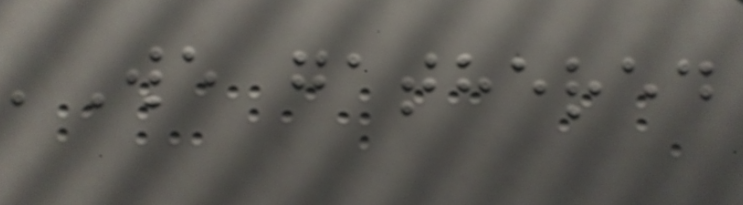'We gathered
